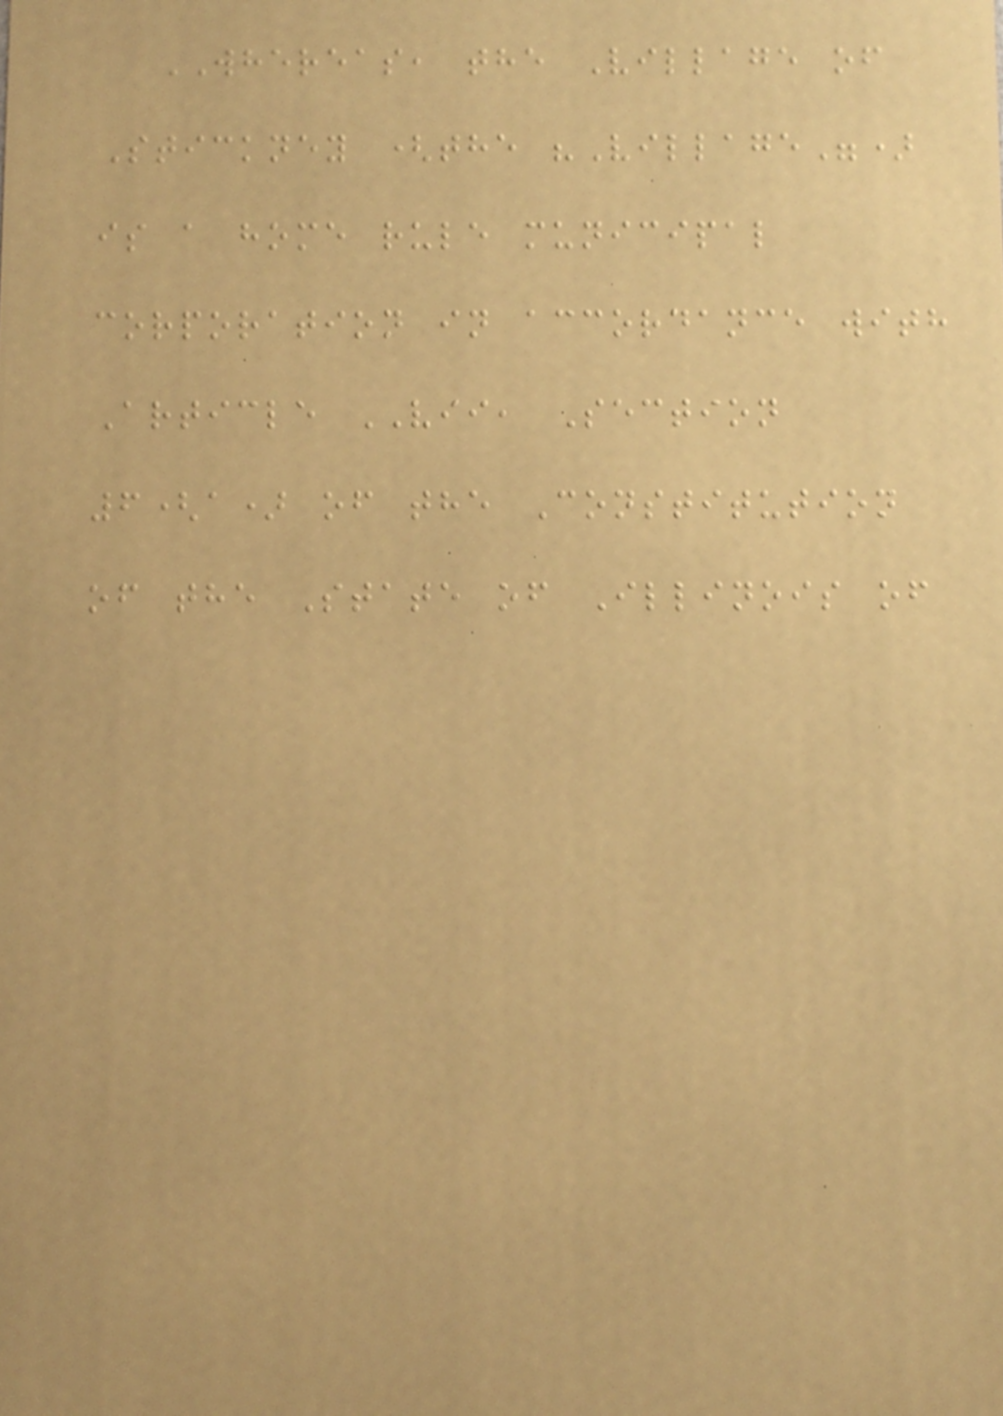WHEREAS, the Village of
Stickney (the "Village")
is a home rule municipal
corporation in accordance with
Article VII, Section
6(a) of the Constitution
of the State of Illinois of
